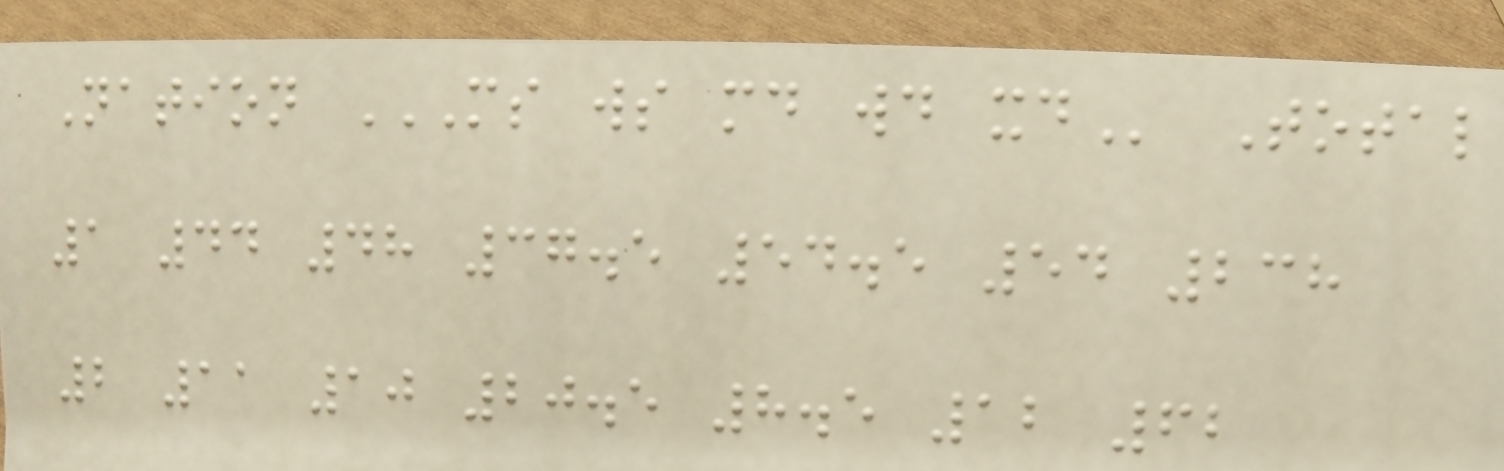Nation MS WS MD WD XD Total
1 44 48 37.5 54.5 54 238
2 11 10 20.5 8.5 12 62
